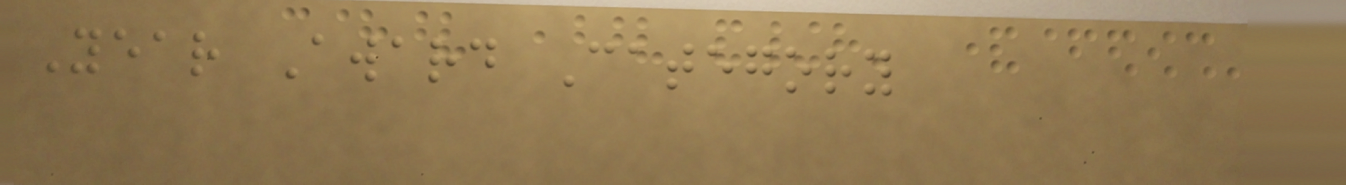Year Award Category
